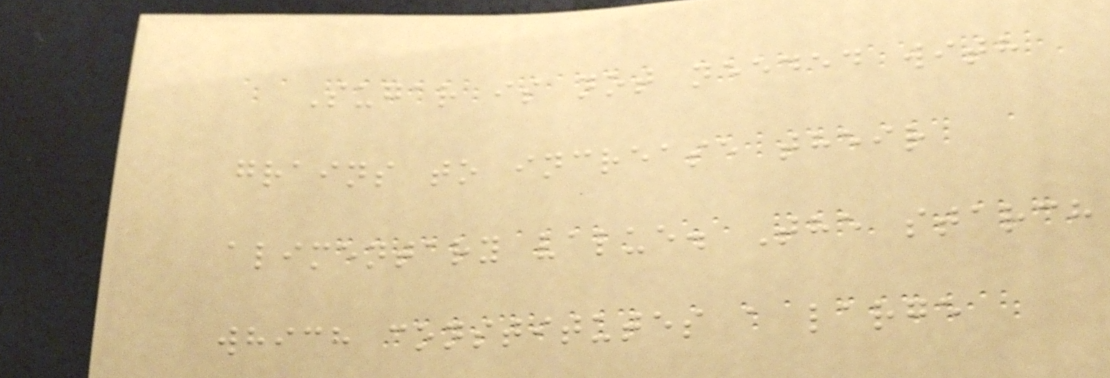Sugar is not needed with
grains to increase their
alimentary value. The starch
which constitutes a large
